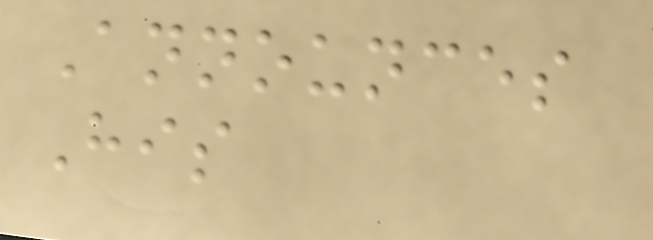Announces
His
